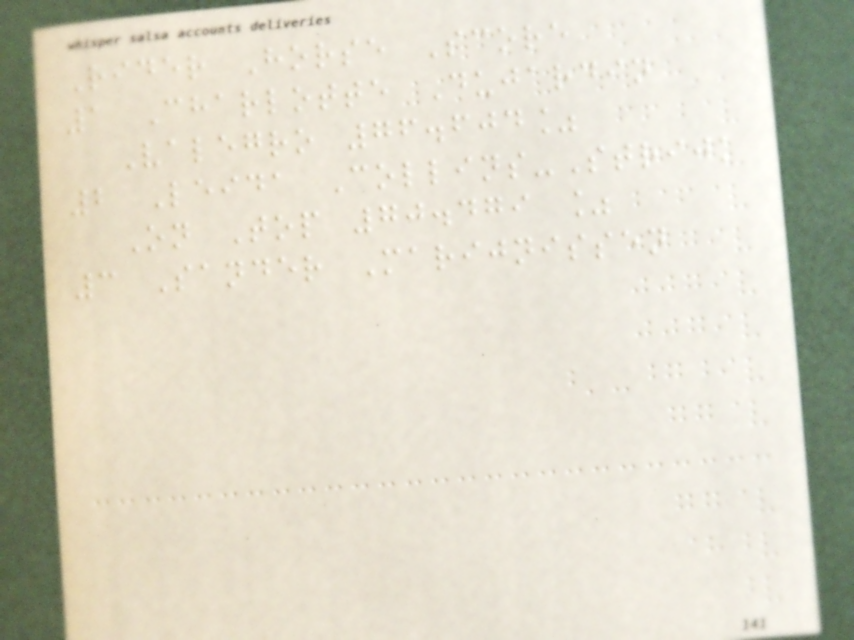Rider Horse Score
1 Charlotte Dujardin
Valegro 76.604%
2 Leida Collins-Strijk
On Top 70.479 %
3 Sander Marijnissen
